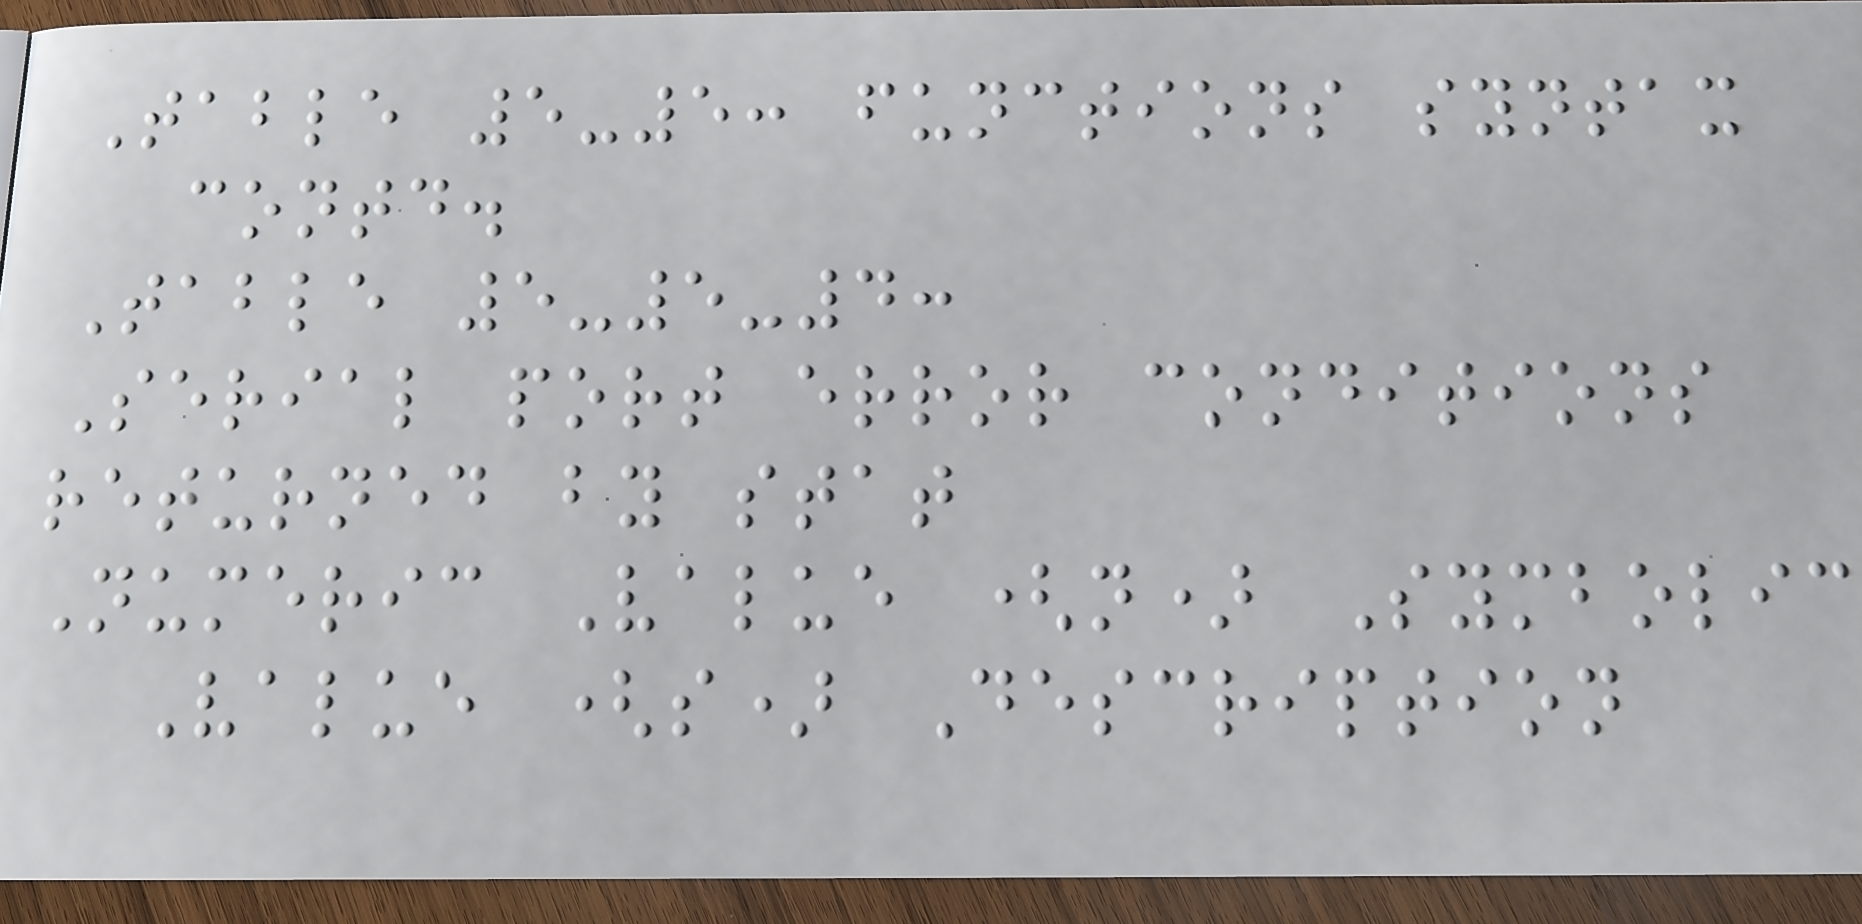Table 5-5: functions syntax
contd.
Table 5-5-4:
Serial port error conditions
returned by stat
Numeric Value (n) Symbolic
Value (s) Description
